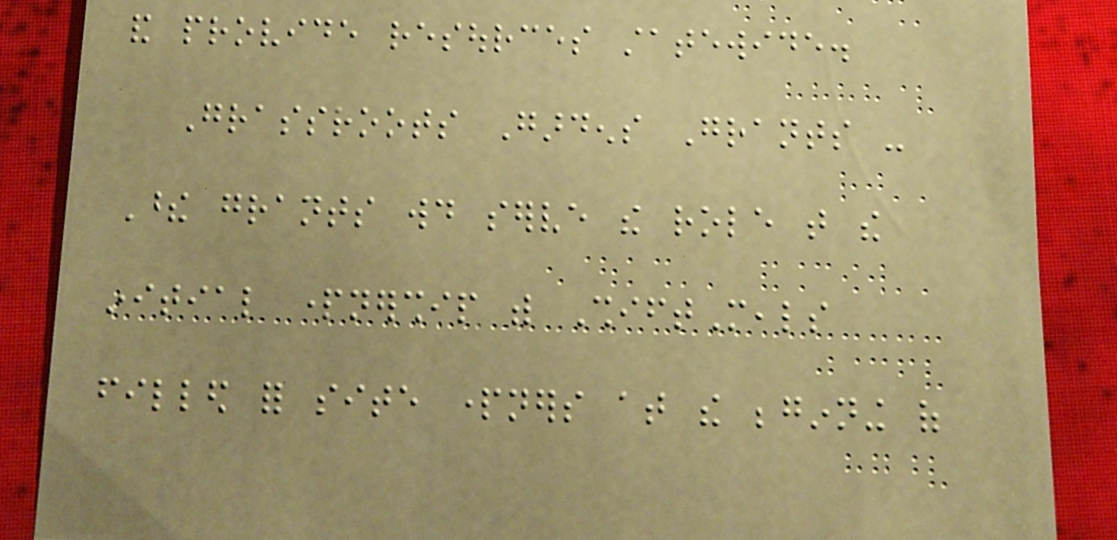and provide resources statewide.
Grassroots Gardens Grants -
These grants would serve the role that the
initial partnership with ShiftMeals
filled for site partners at the beginning of
